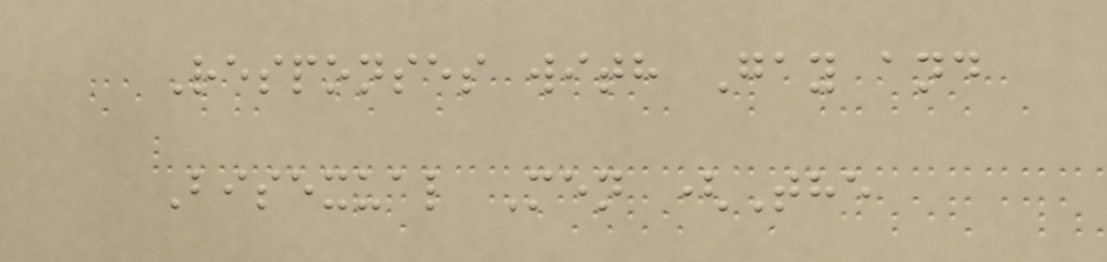Responses with Gay and
Bisexual Men (The
